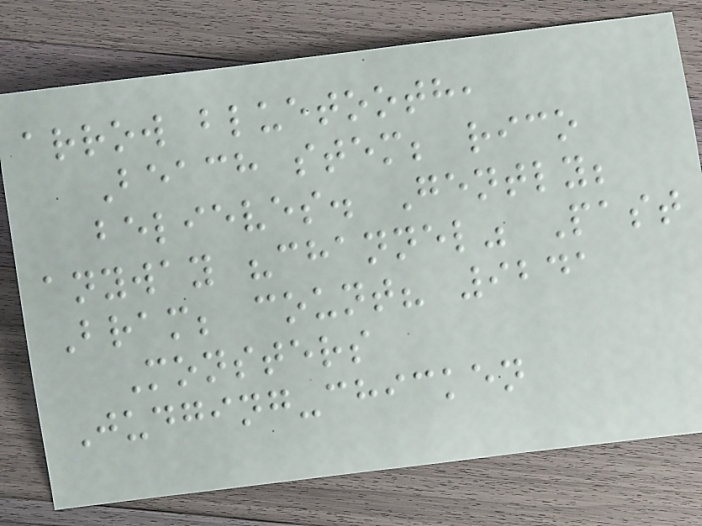arrow bluetooth,
Beach stem; rico
believes. Gently;
anyway "channel" Past
Bram; count? 9241
Monsters
Judging-chicken
